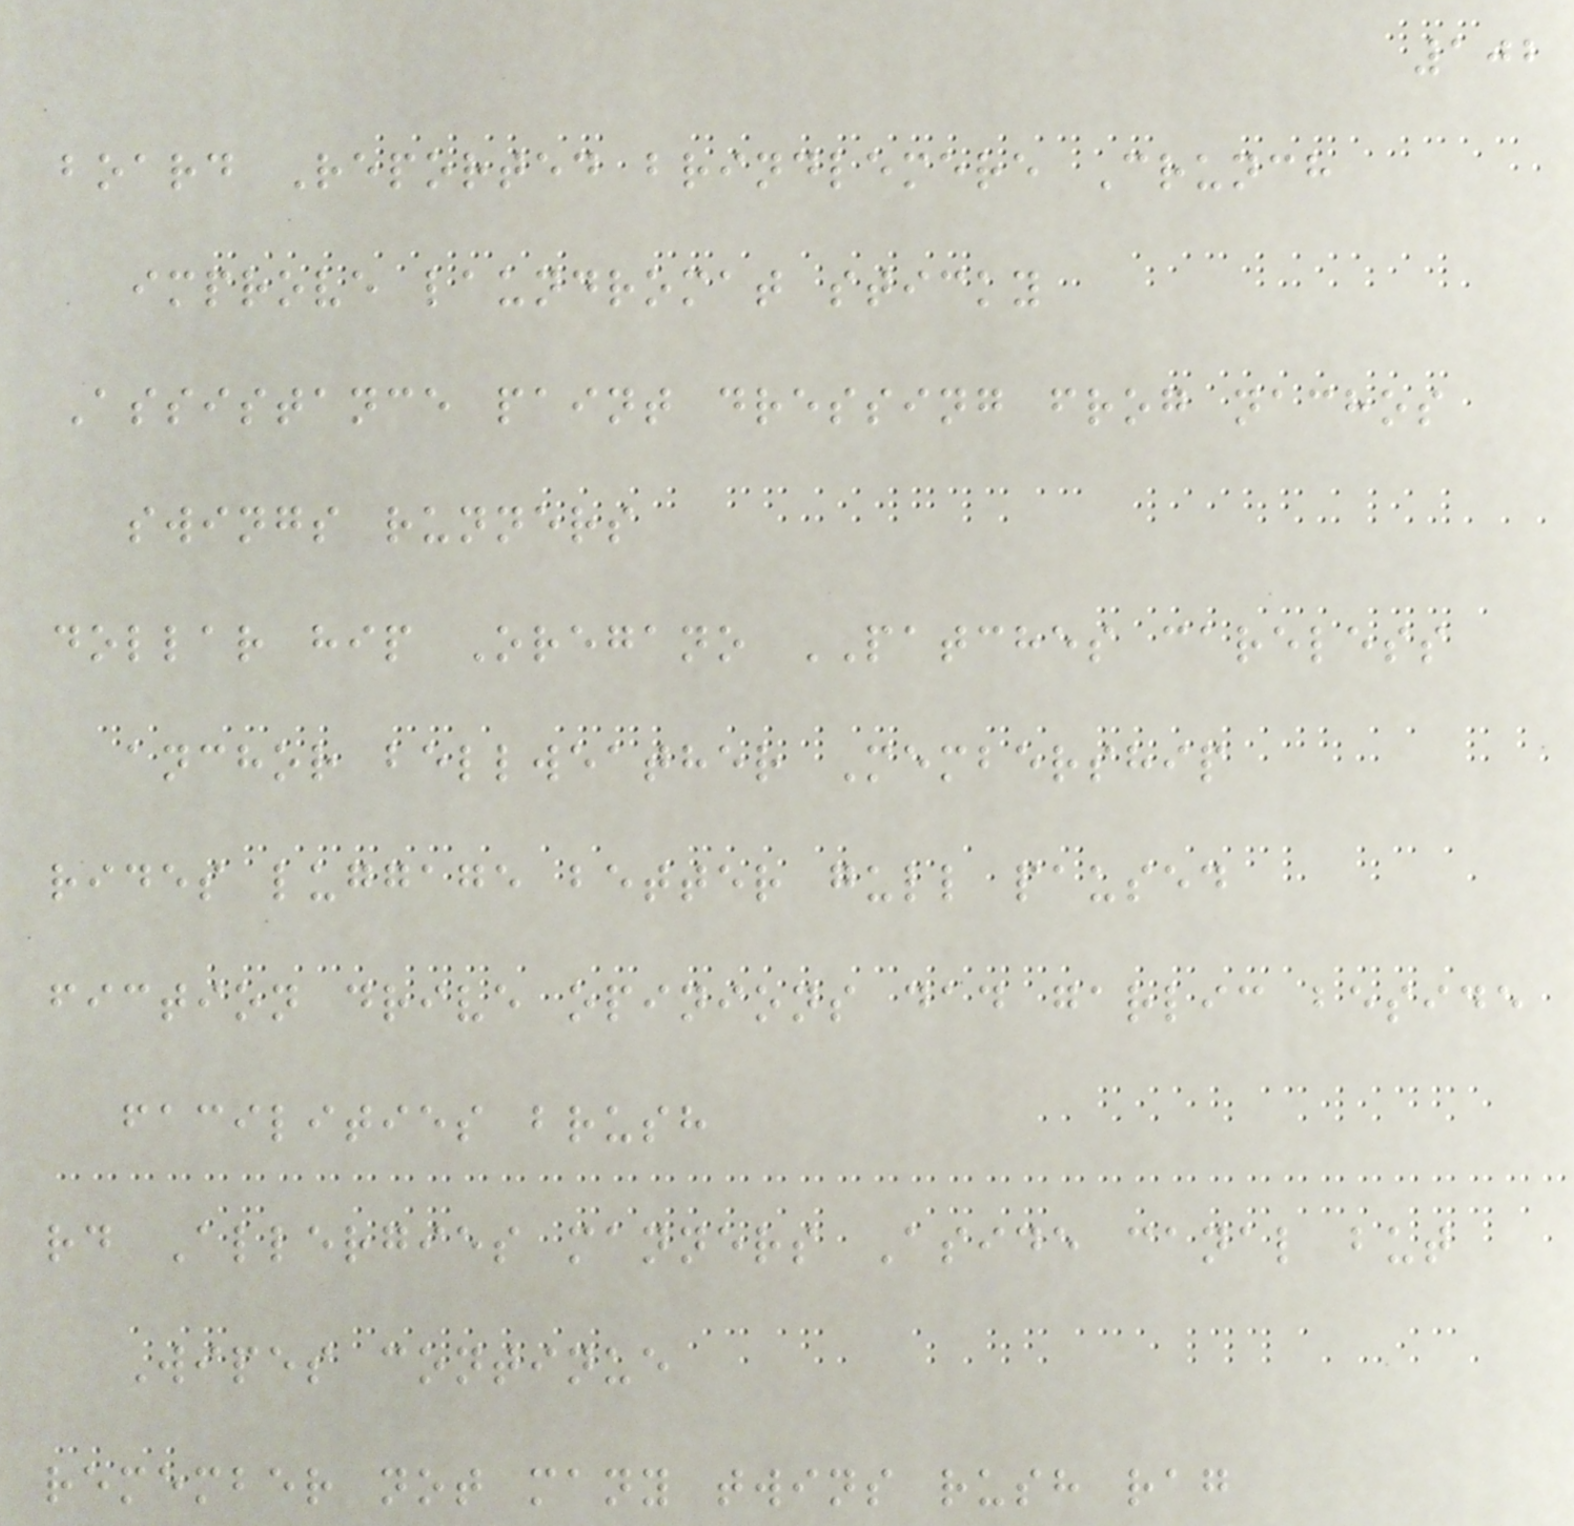102
board Reported brindlemere Crunch
improve laundromat sticky
Assistance paint dressing frog nachos
swings runners
dollar hip Oregano PATCHES careless
anchor bellweather Membership
rides luggage better gull paused
fiction drive opinions dad garlic beside
facilities brush
rd Allergies manners Aside canal but
Wipes continue
remember not many twins rush rag
